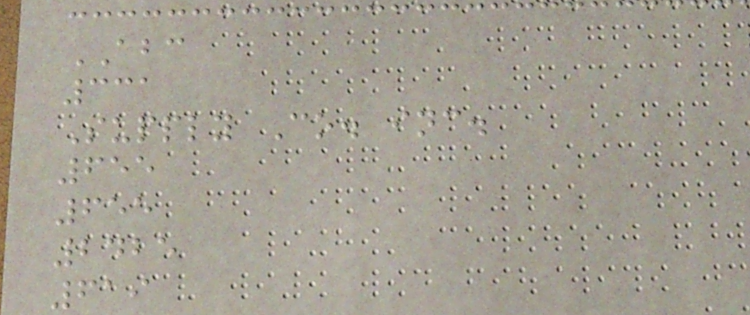ABC
331
Supply Co. inc.
655
655
2425
619
